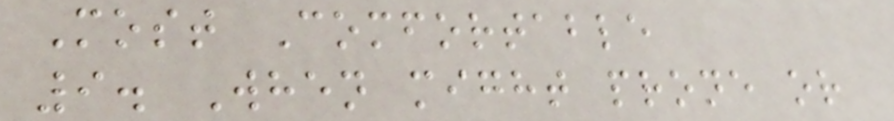Most Comfortable
9. When might prone or
